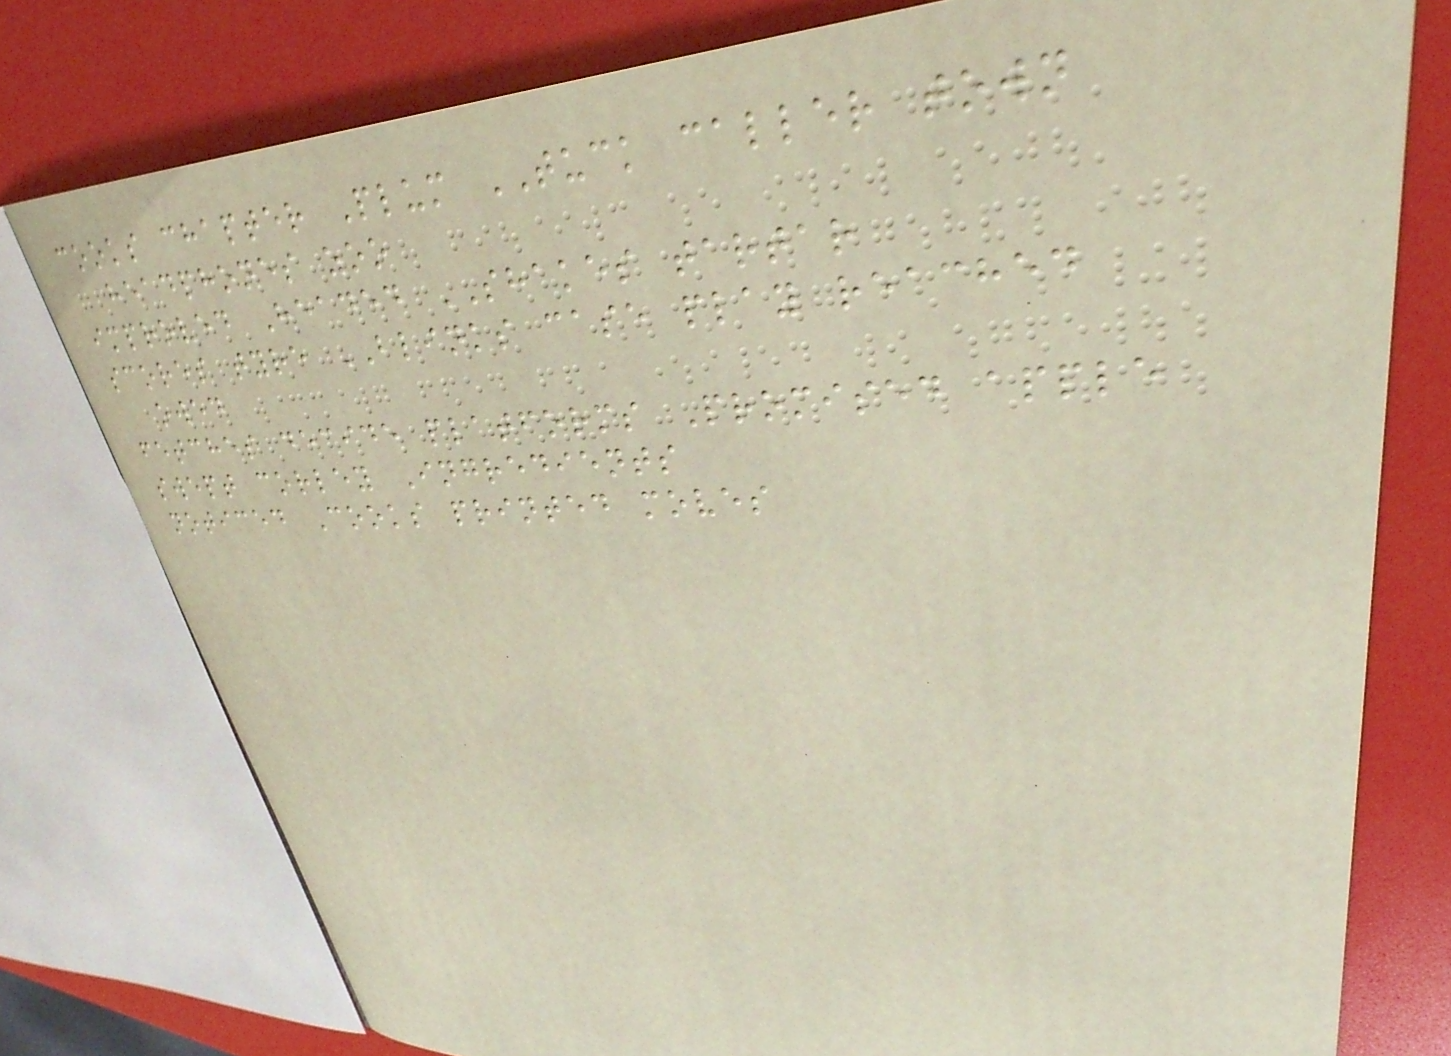cooks chapter Plum TUCK caller town
headphones zoo
improved Headed SHAKES tartar
scores tyre BLINKS case play reached
owed
fetches decide platforms Promised apple
swept corley Ingredients
noticed Cooks printed moves
